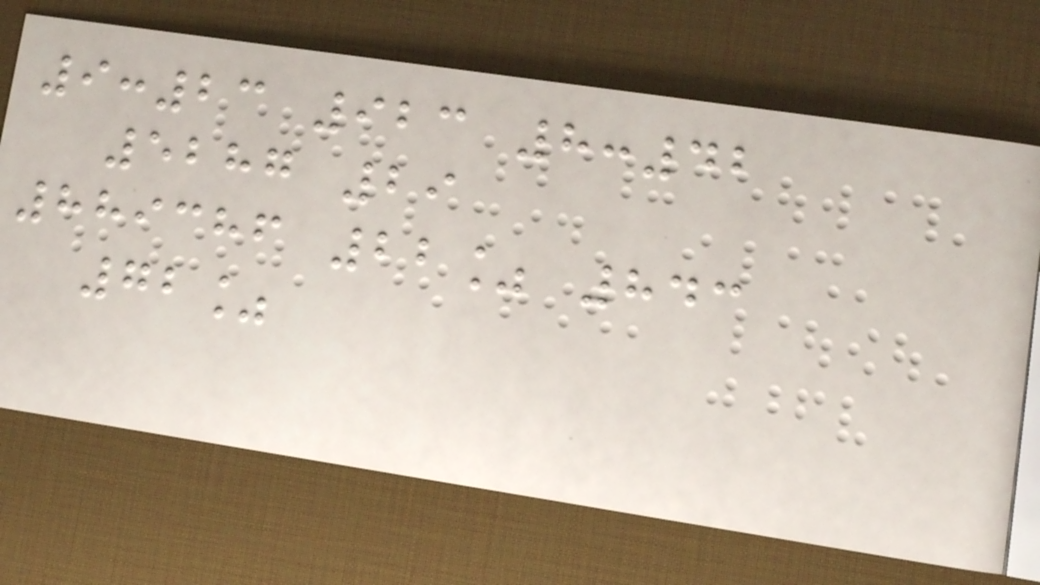9:23 923 8:42
5287 29
889386 22% 843
72%
